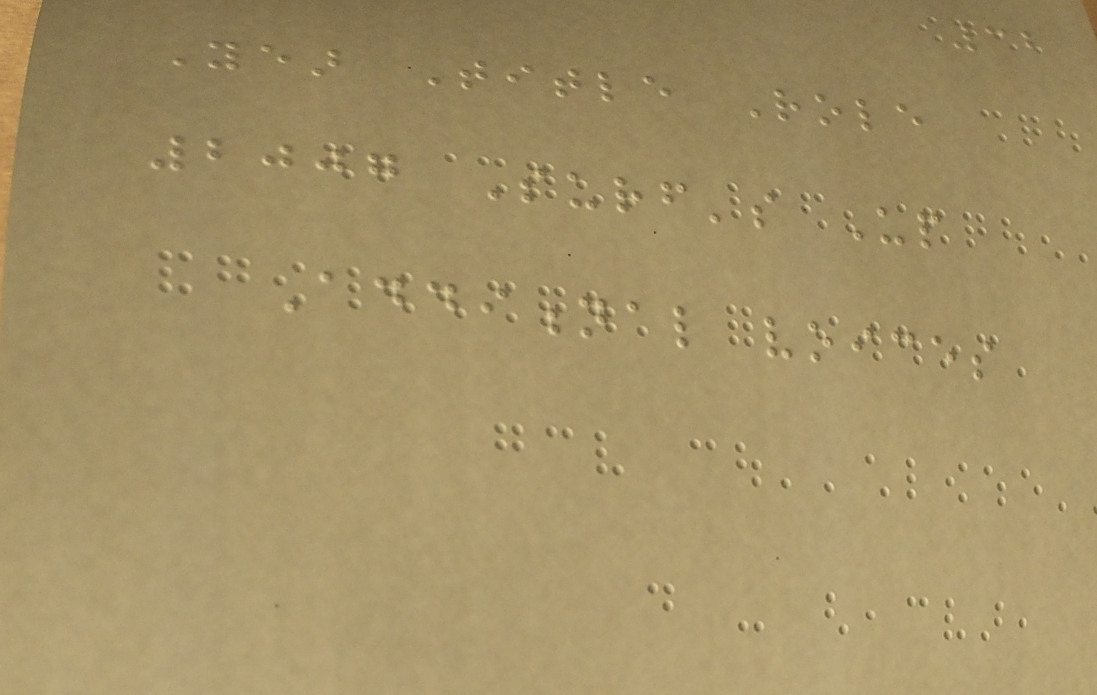32
Year Title Role
2007 Surf's Up
Additional voices
